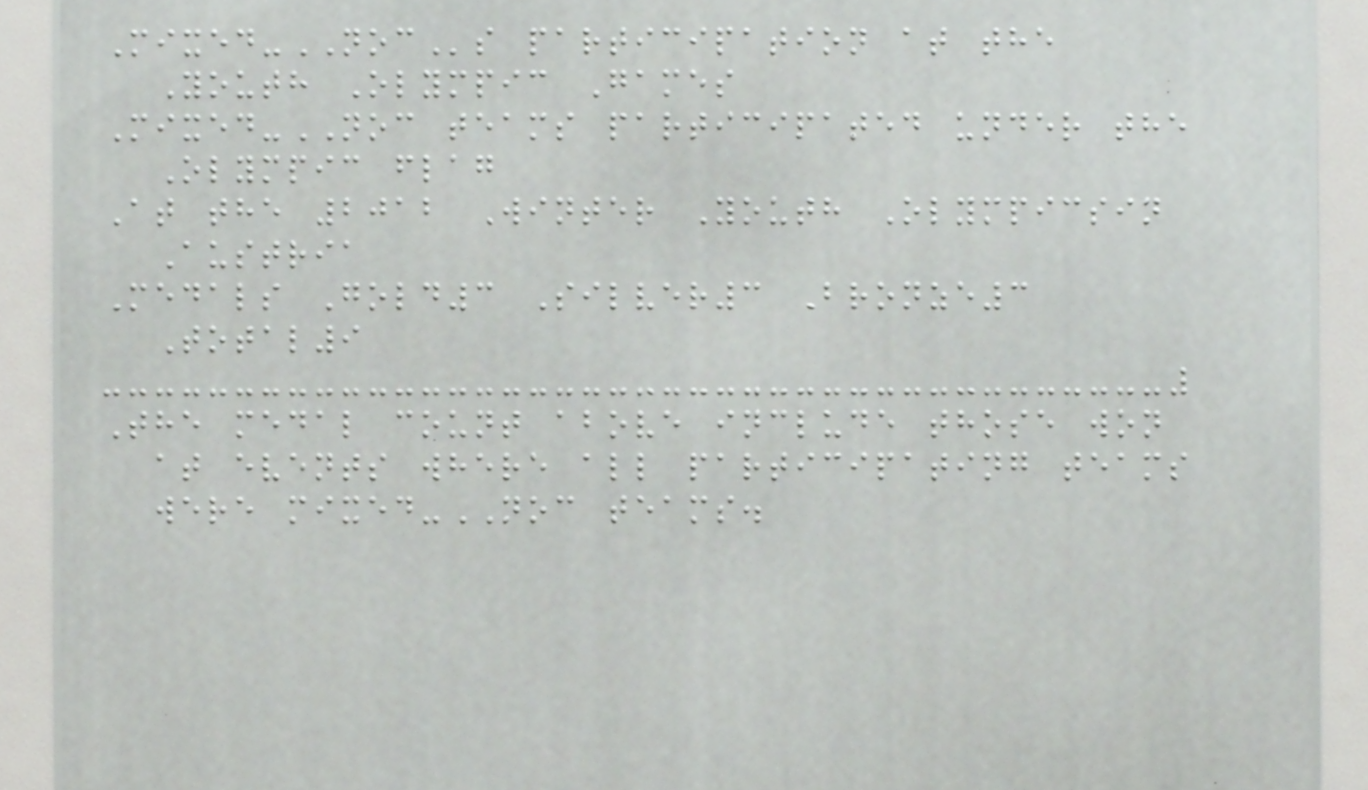Mixed-NOCs participation at the
Youth Olympic Games
Mixed-NOC teams participated under the
Olympic flag
At the 2012 Winter Youth Olympicsin
Austria
Medals Gold3 Silver3 Bronze3
Total9
The medal count above include those won
at events where all participating teams
were mixed-NOC teams.
